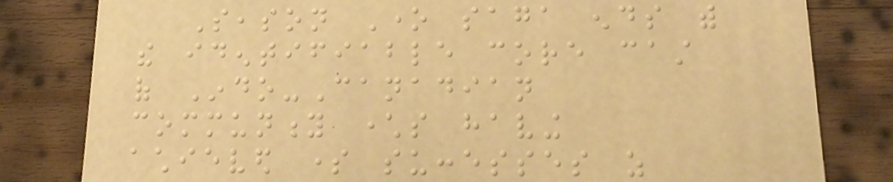Season One saga ends with
the identifiable core cast
of Indo-Canadian
community characters having
achieved some successes as
